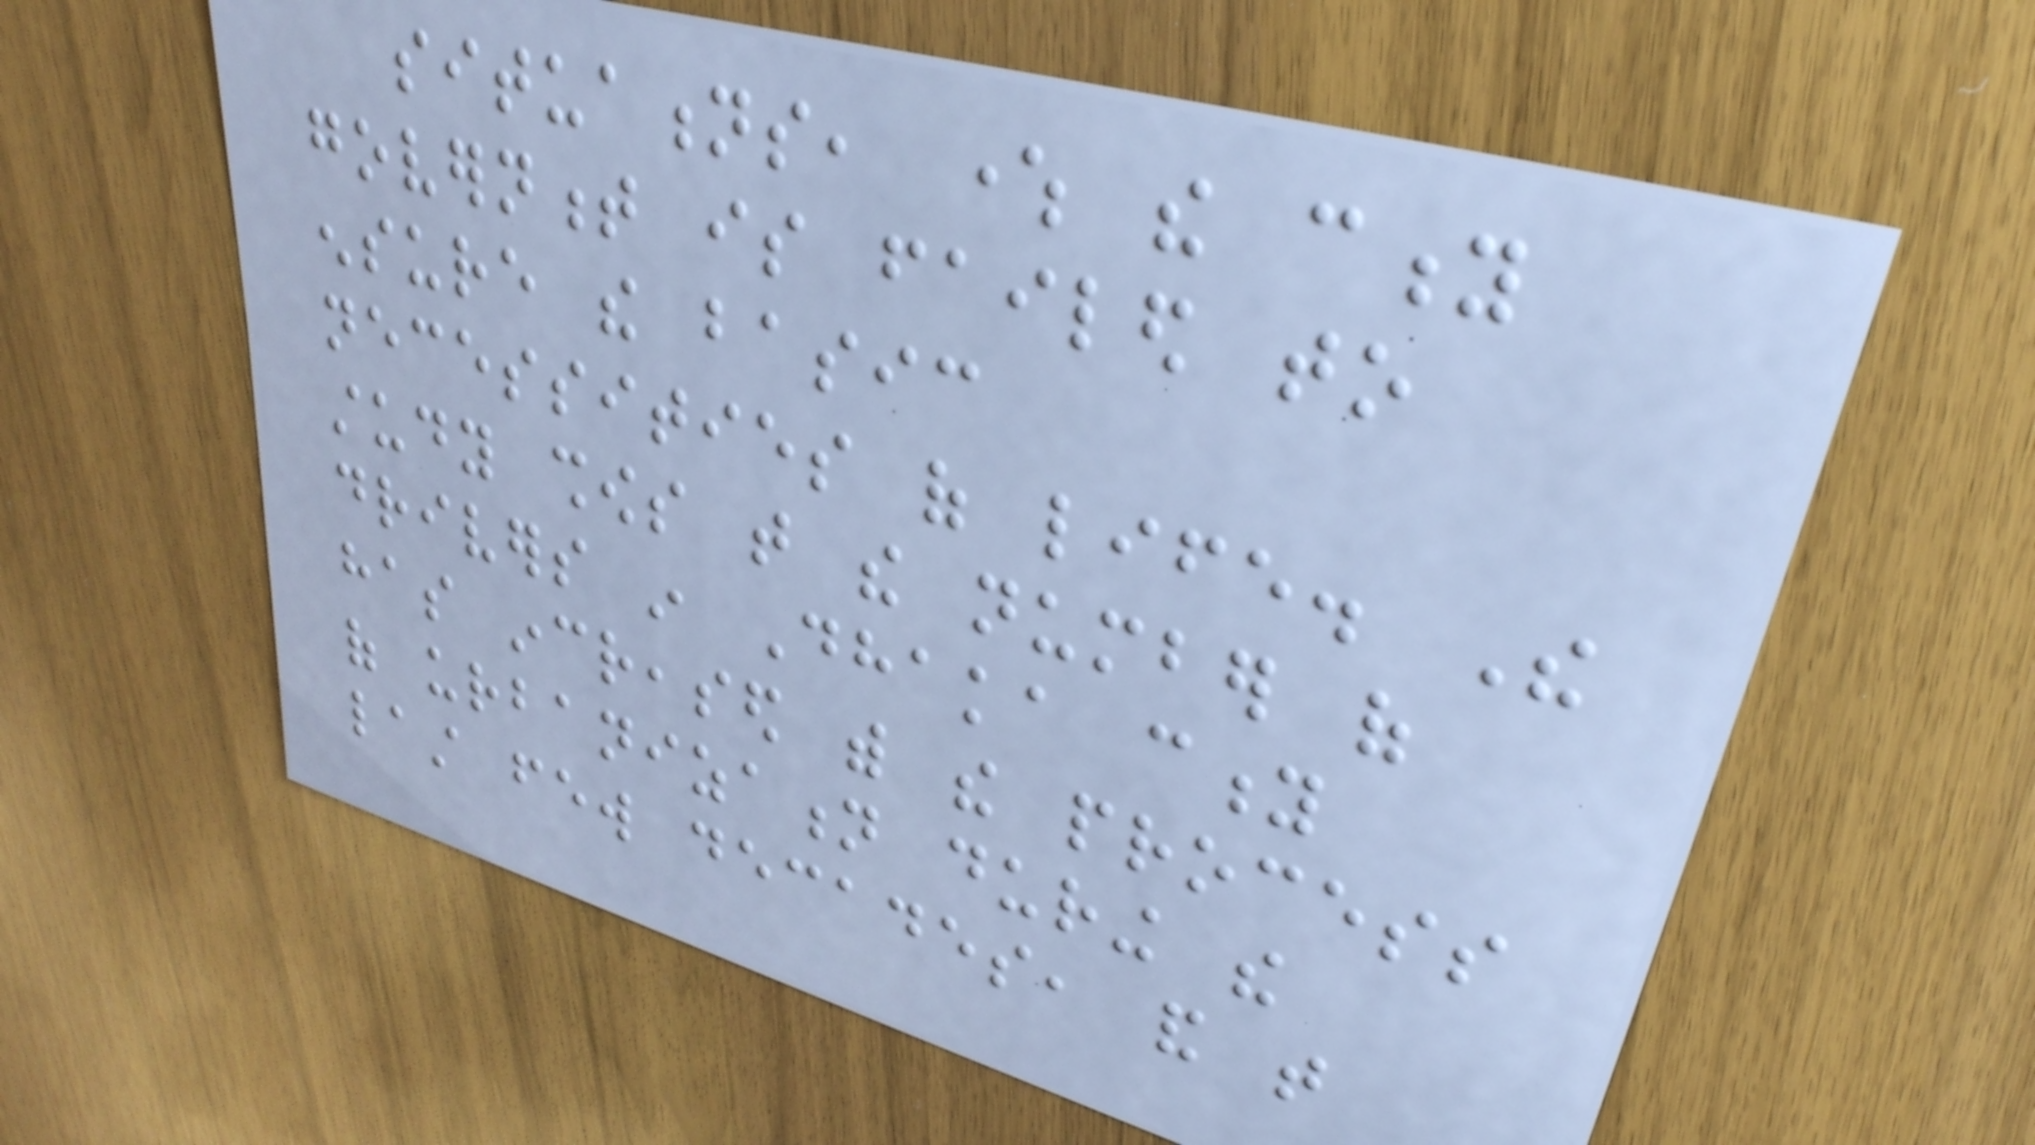situations, where the city
government is failed to
ensure the basic
necessities of life. The
study shows that the number of
drivers in Dhaka city
has increased with the process
of urbanization during the
last few decades, and that
